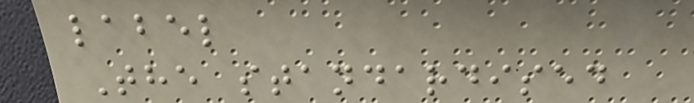label
The standardised
